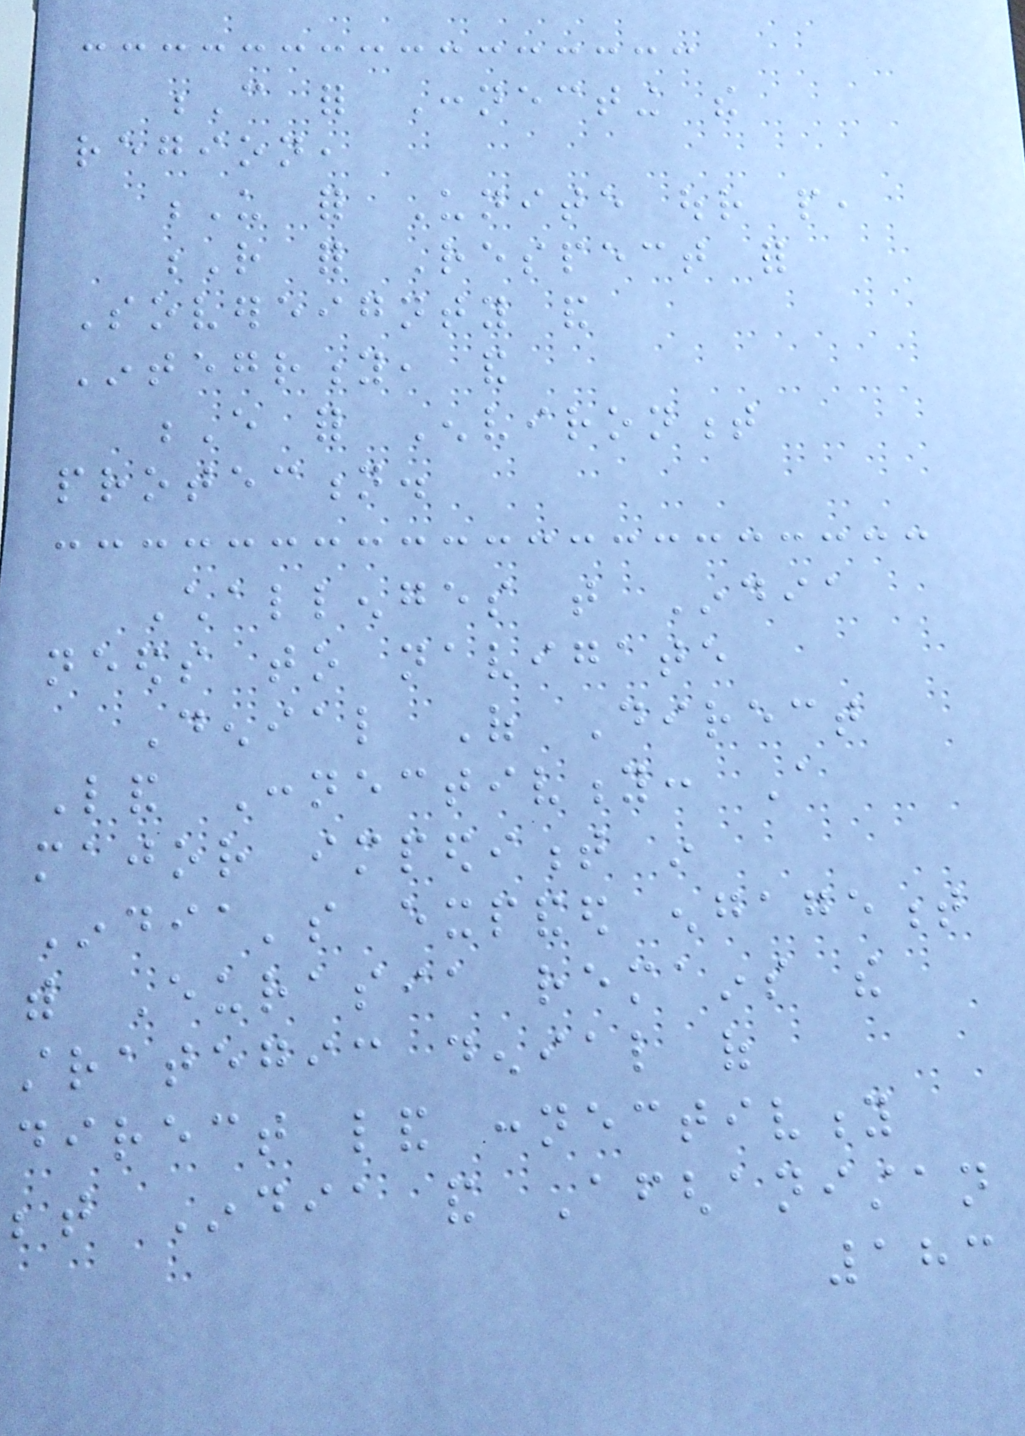C for Connecting the
region,
U for Unite our people,
R for Respect for
Sovereignty and
Integrity, and
E for Environment
protection.
Challenges that India
needs to navigate
Denial Of Direct
Land Connectivity: A
major impediment in
India's expanded engagement
with Eurasia remains the
strategic denial of
direct land connectivity
between India and Afghanistan
183
